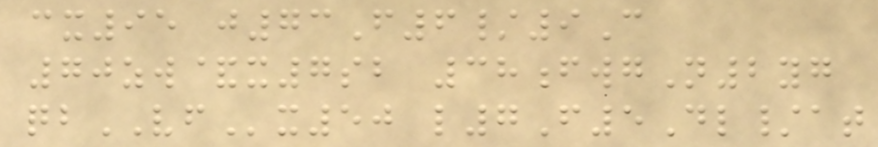cx95 j73F6/9C
70zw&x7sb 38fwgN2yg
qbVFx50 l7F5Dl/at
